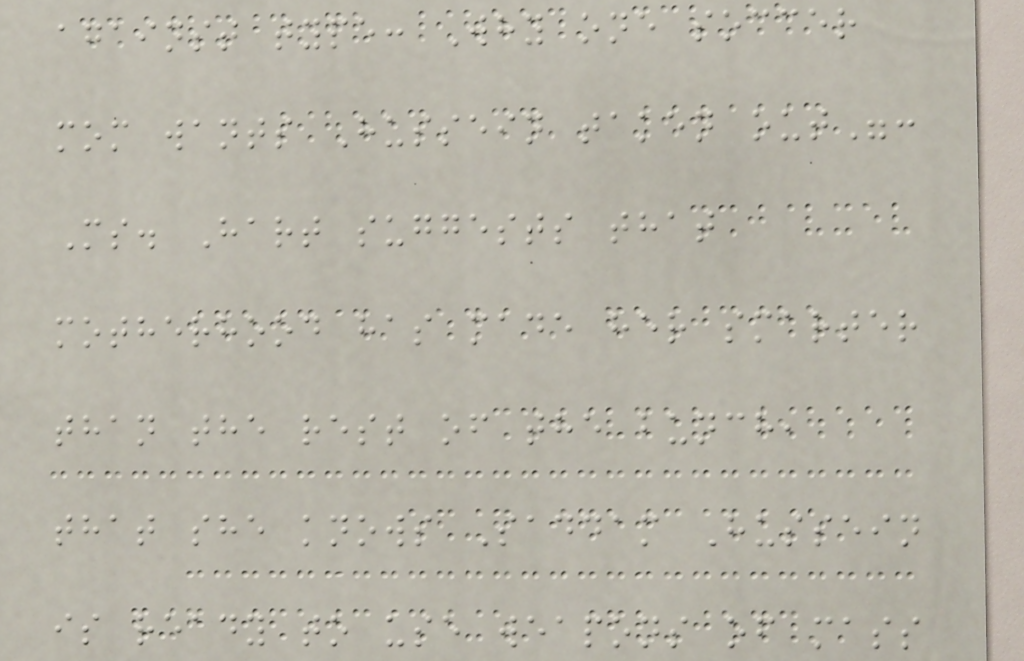against type: Why one soccer
mom wants Hussein taken out":
Ms. Hart suggests that
motherhood has made her smarter
than the rest of the bunch,
that she knows Saddam Hussein
is ready to use weapons of mass
